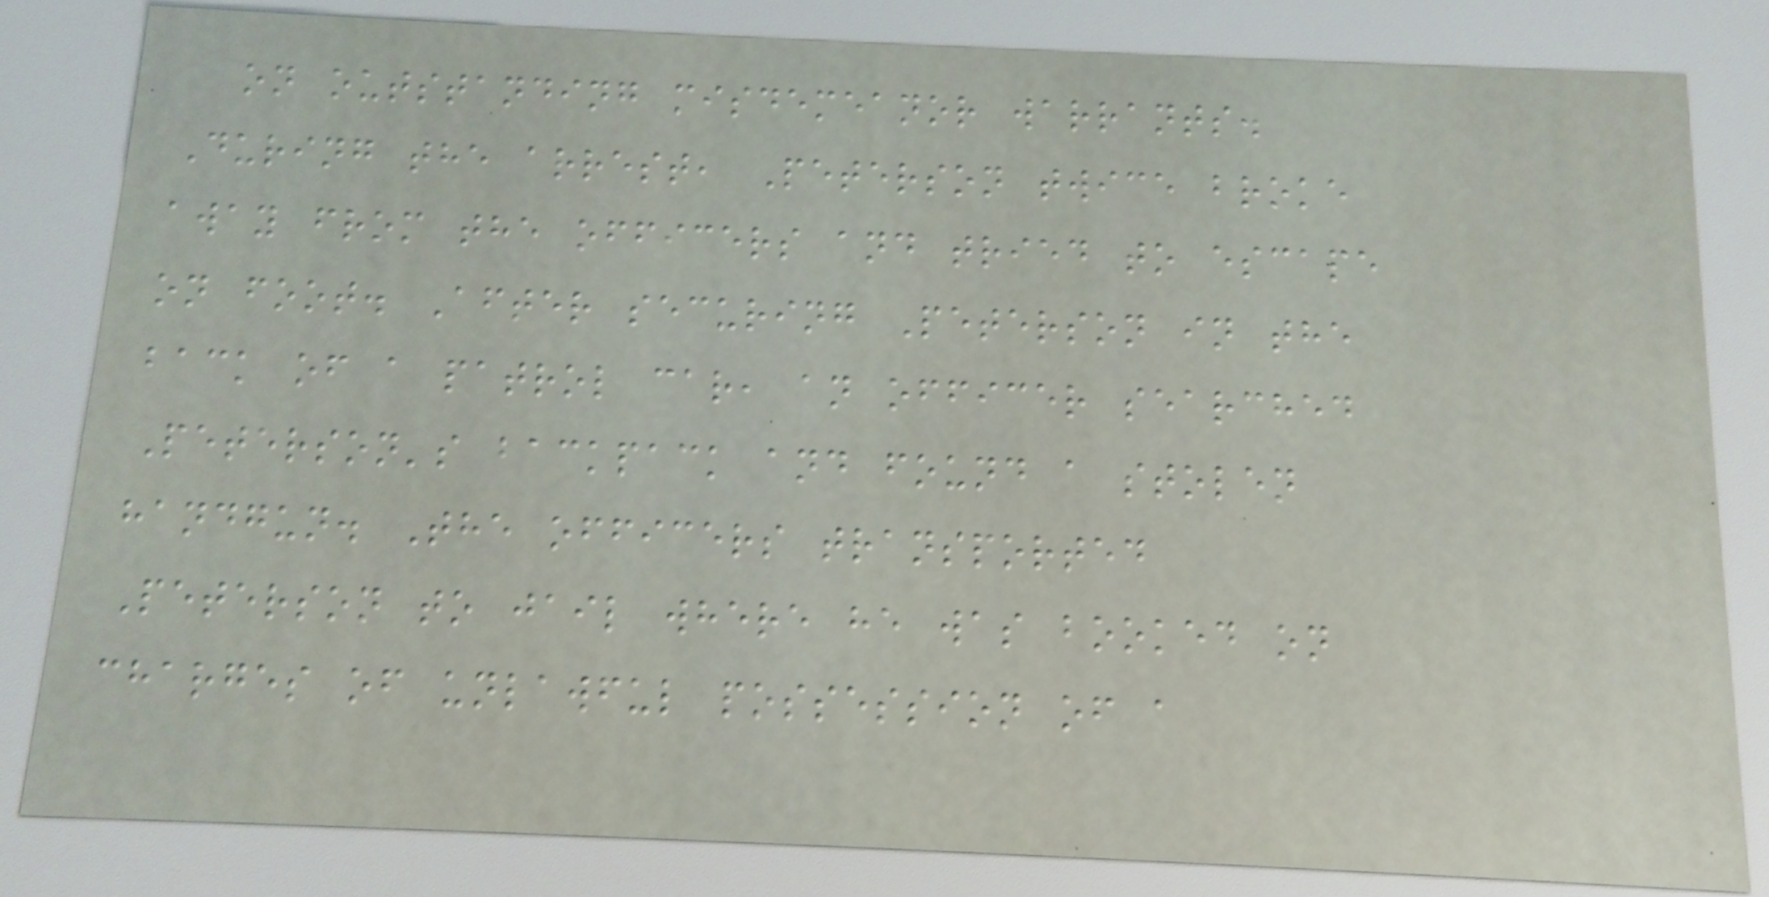on outstanding misdemeanor warrants.
During the arrest, Peterson twice broke
away from the officers and tried to escape
on foot. After securing Peterson in the
back of a patrol car, an officer searched
Peterson's backpack and found a stolen
handgun. The officers transported
Peterson to jail where he was booked on
charges of unlawful possession of a
